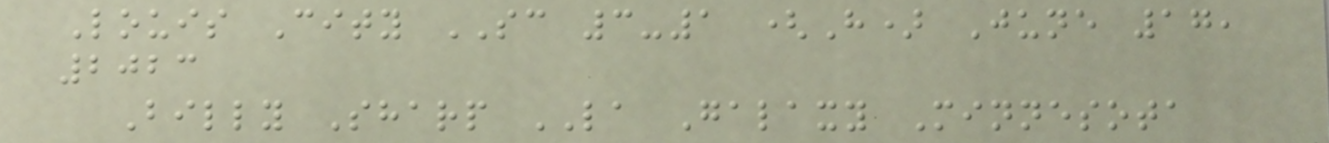Louis City SC 3-1 (H) June 17,
2023
Billy Sharp LA Galaxy Minnesota
